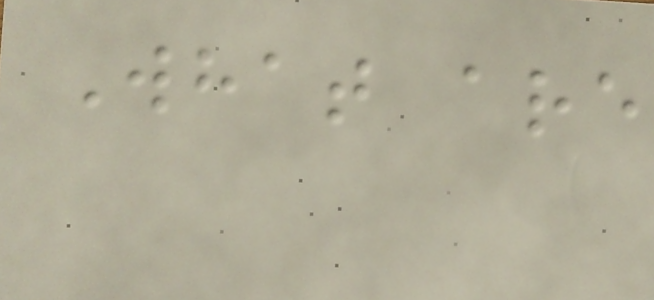What are
